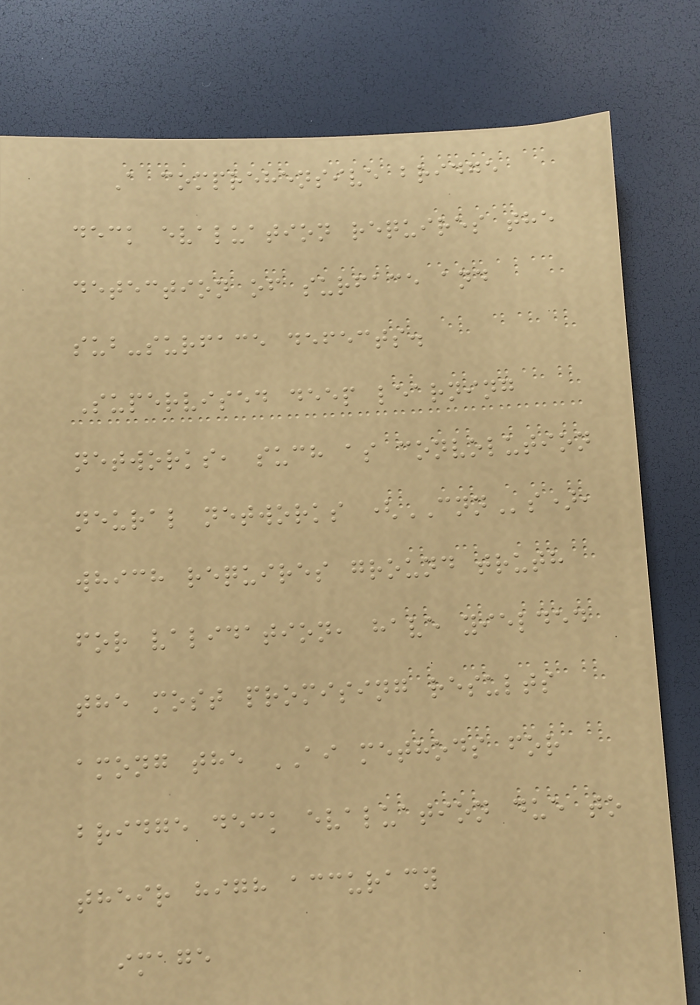A comprehensive bridge
deck evaluation requires the
detection of surface and
sub-surface defects.
Supervised deep learning
networks, such as convolution
neural networks (CNNs),
which requires ground truth
for validation, have yielded
the most promising results
among the AI methods for
bridge deck evaluation due to
their high accuracy
image
